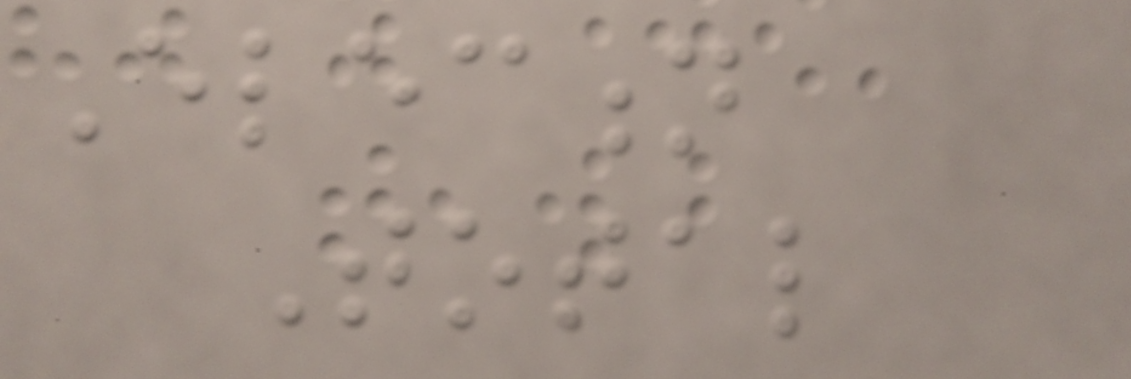Election
Total
